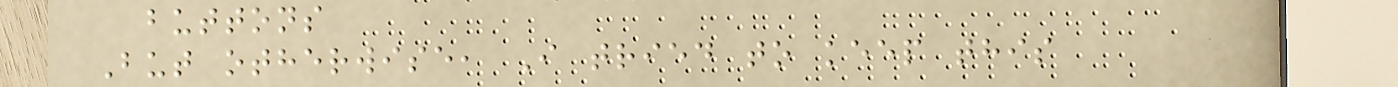buttons
But otherwise, I tried to keep this
